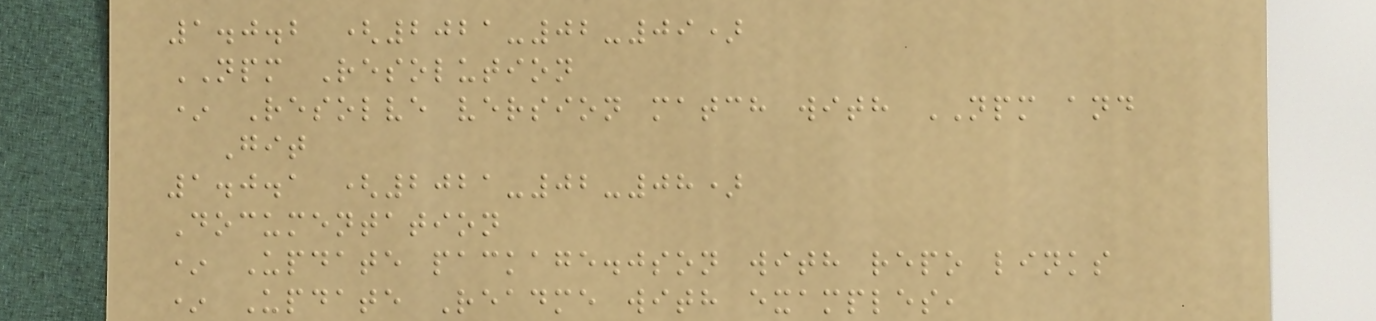1.0.2 (2021-02-09)
NPM Resolution
* Resolve version match with NPM and
Git
1.0.1 (2021-02-08)
Documentation
* Update package.json with repo links
* Update Readme with examples,
